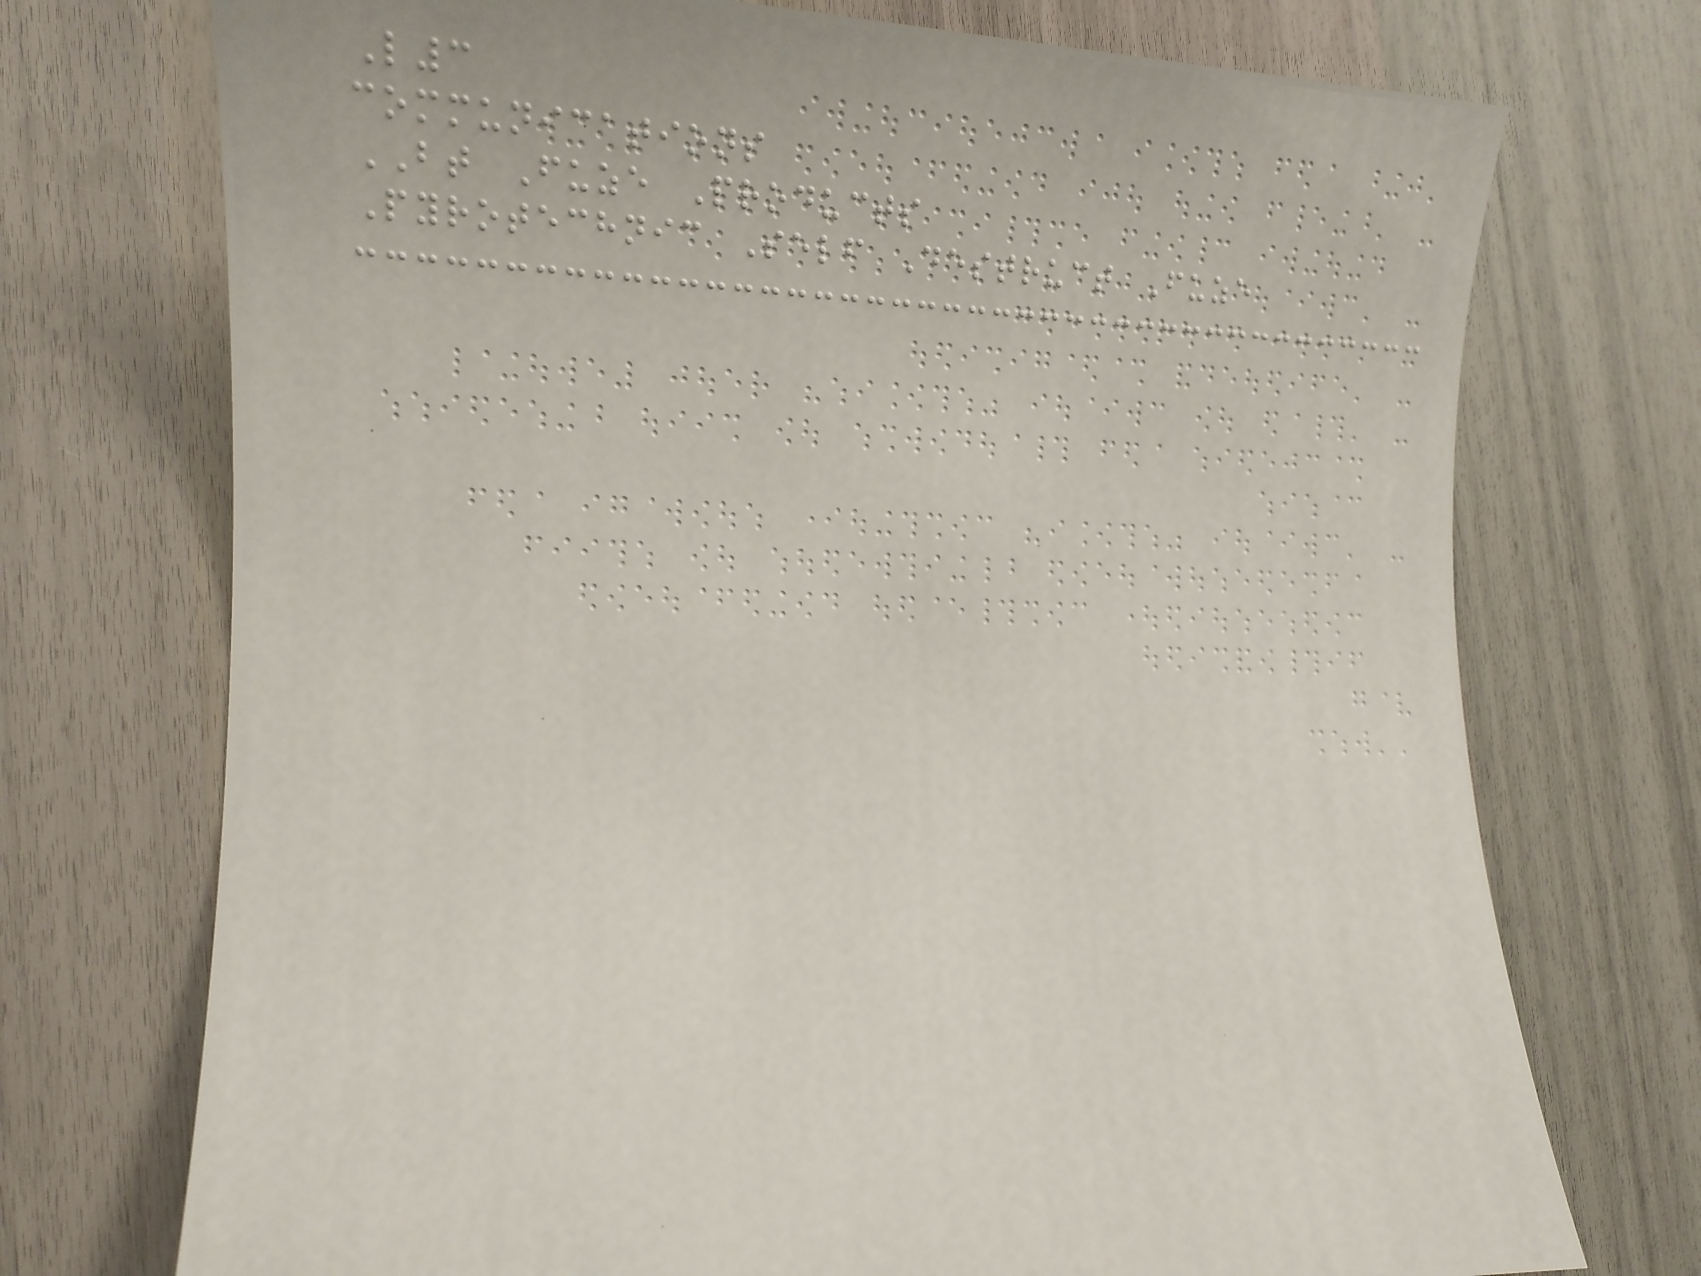L3
communications
BT Fuze Products
Pyrotechnic Self Destruct Fuze
